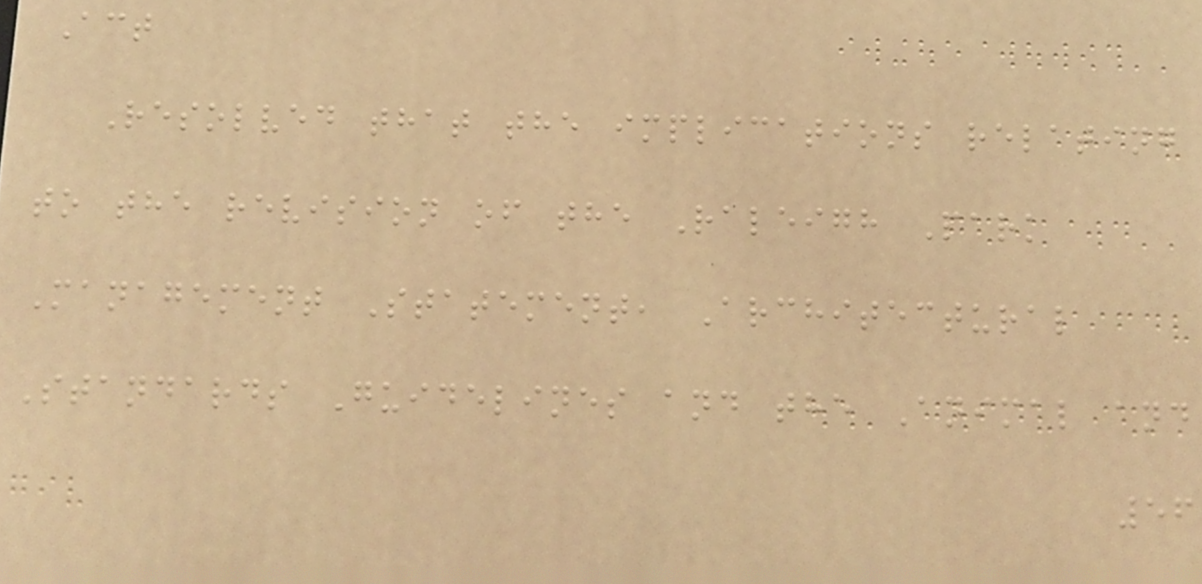Act
Resolved that the implications relating
to the revision of the Raleigh Park
Management Statement, Architectural
Standards Guidelines and the Animal and
56
